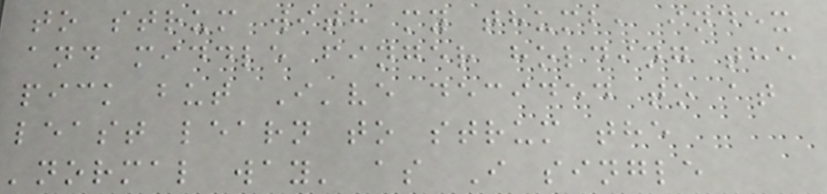to strum with my thumb, index
and middle finger holding the
pick but I've decided to at
least learn to strum the
'normal way' as I single
